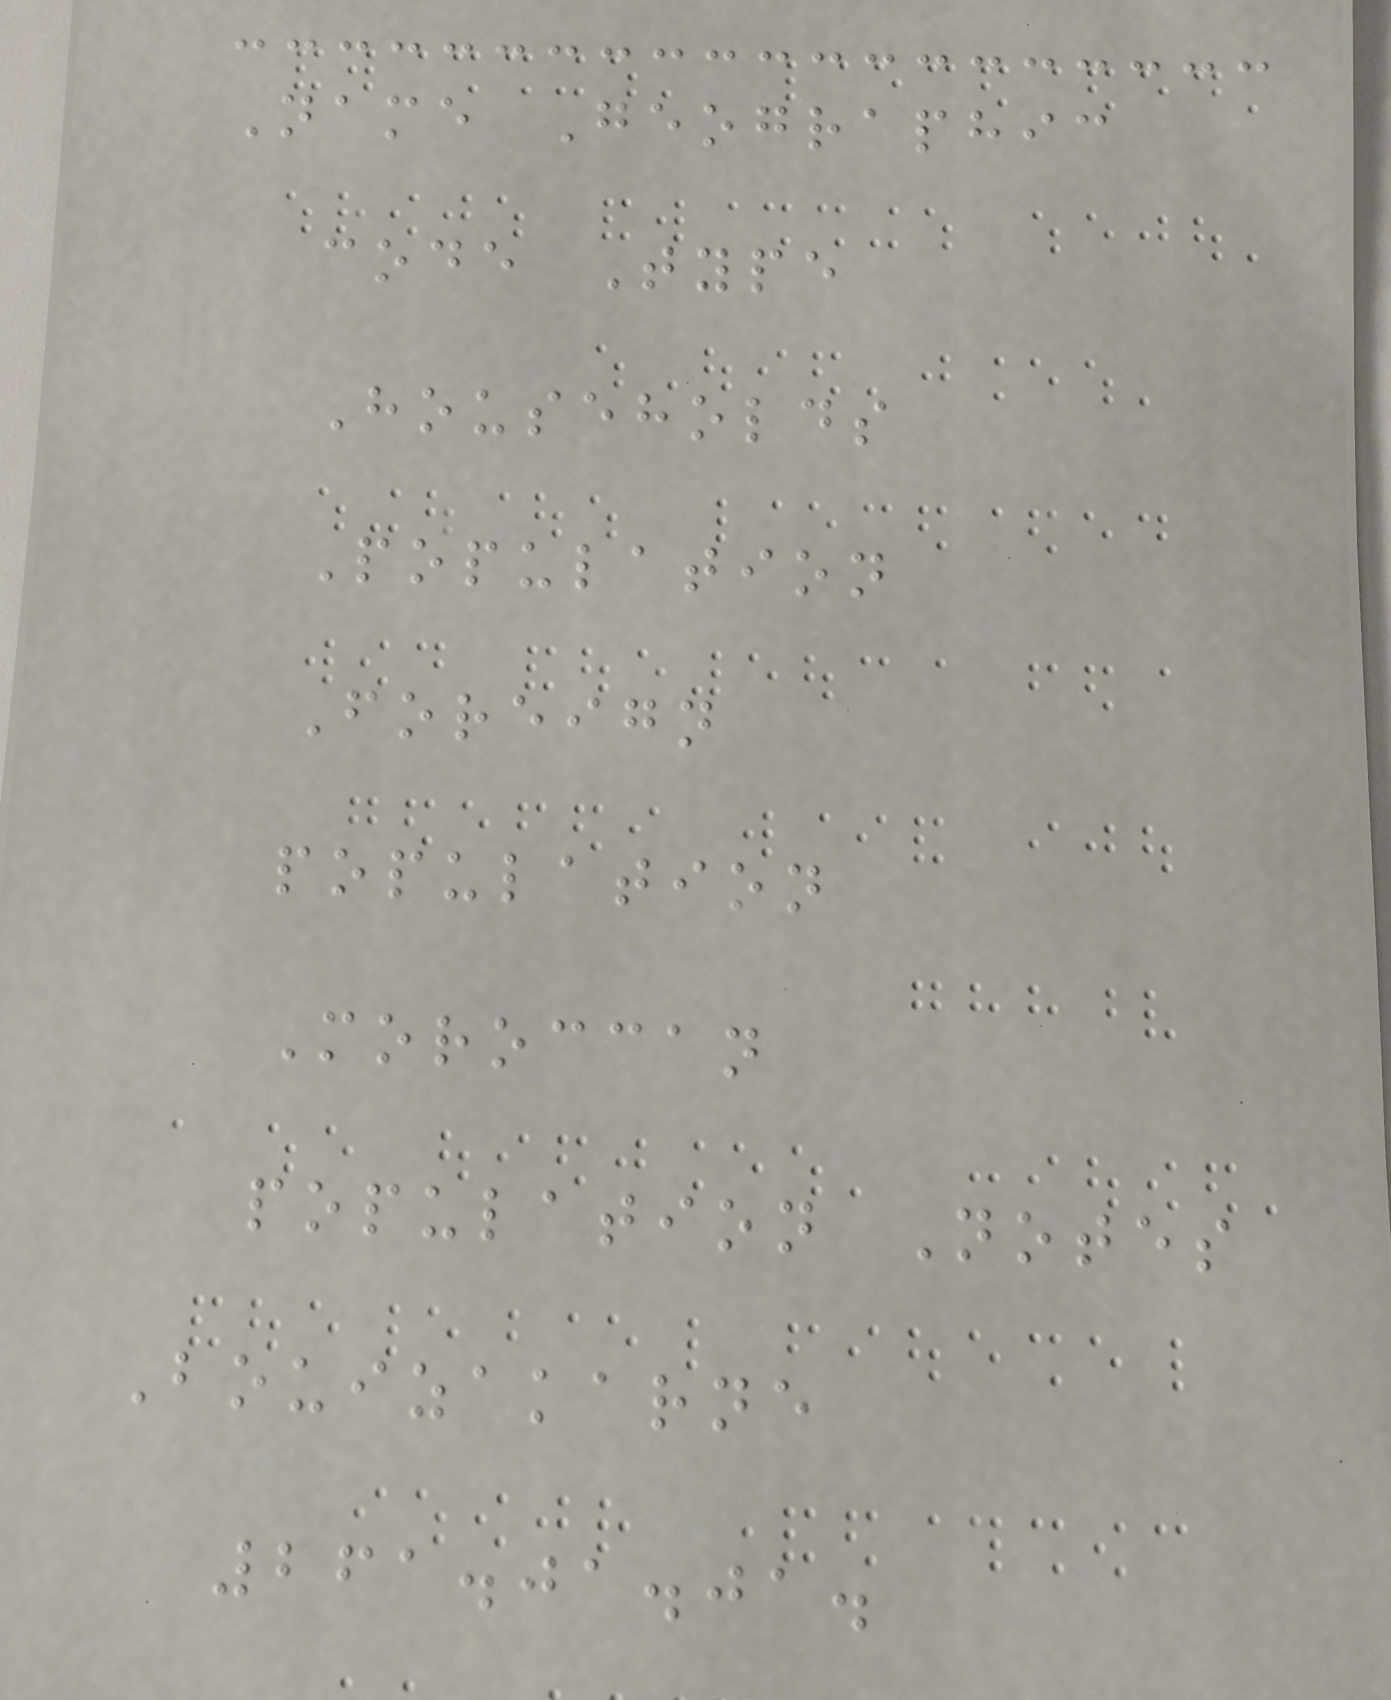Name Geographic
code Type
Households
Population
Foreign
population
Moroccan
population Notes
Bouizakarne
261.01.01.
